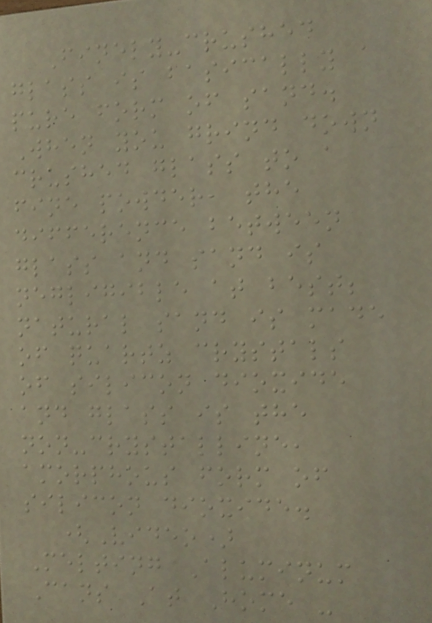Finely-crushed
glass is basically a
pure form of sand.
When you grind down
crushed glass to a
fine powder, the
difference between
glass and sand is
negligible at best;
natural sand is made
of quartz crystals
of silicon dioxide
and glass is the
non-crystalline,
amorphous form of
silicon dioxide.
(Video)
Melting Aluminum
Cans At Home -
